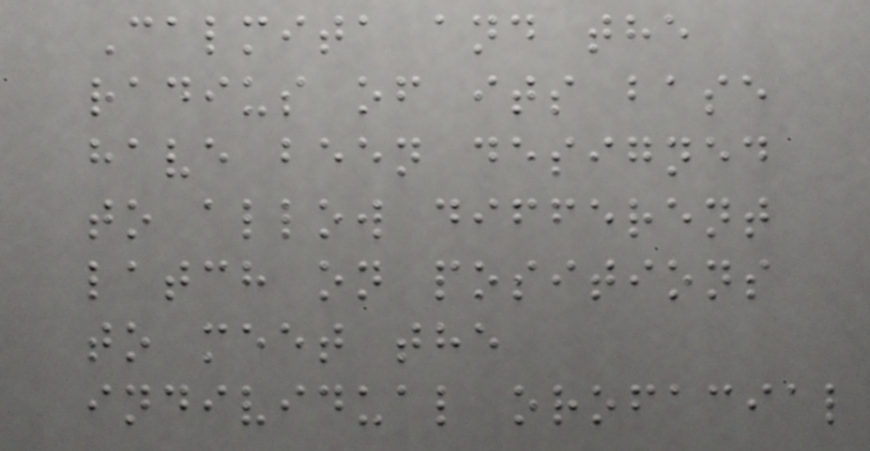Calmita and the
radius of its base
have been designed
to allow different
latch on positions
to meet the
individual orofacial
